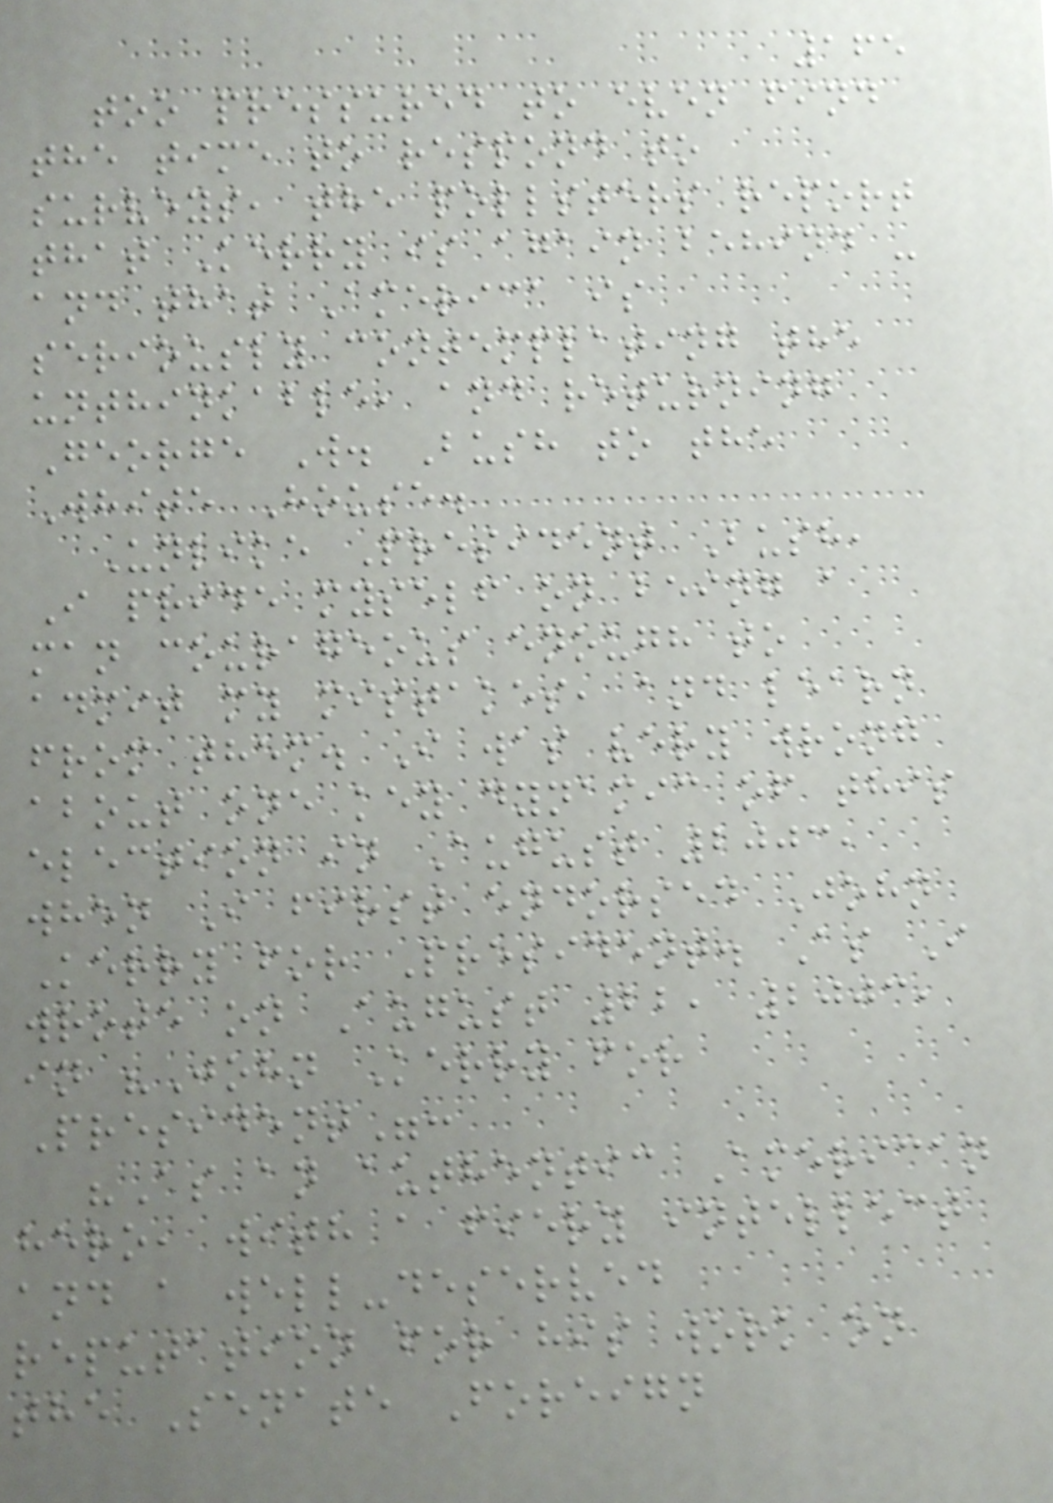165
too pressured to even find
the time to respond to
surveys, the pollsters report
that Kerry is again behind -
and that America is
seriously contemplating the
unthinkable, and returning
George W. Bush to the
White House.
Unlike President Bush,
I pride myself on being a
man courageous enough to
admit my mistakes, and learn
from them. I was very wrong
about one key dynamic of this
election in August 2003,
when I first endorsed John
Kerry for President. As I
wrote on August 22, 2003,
in "John Kerry for
President":
"As an authentic American
hero, with a fiery intellect
and a well-deserved
reputation for his work on
the Senate Foreign
